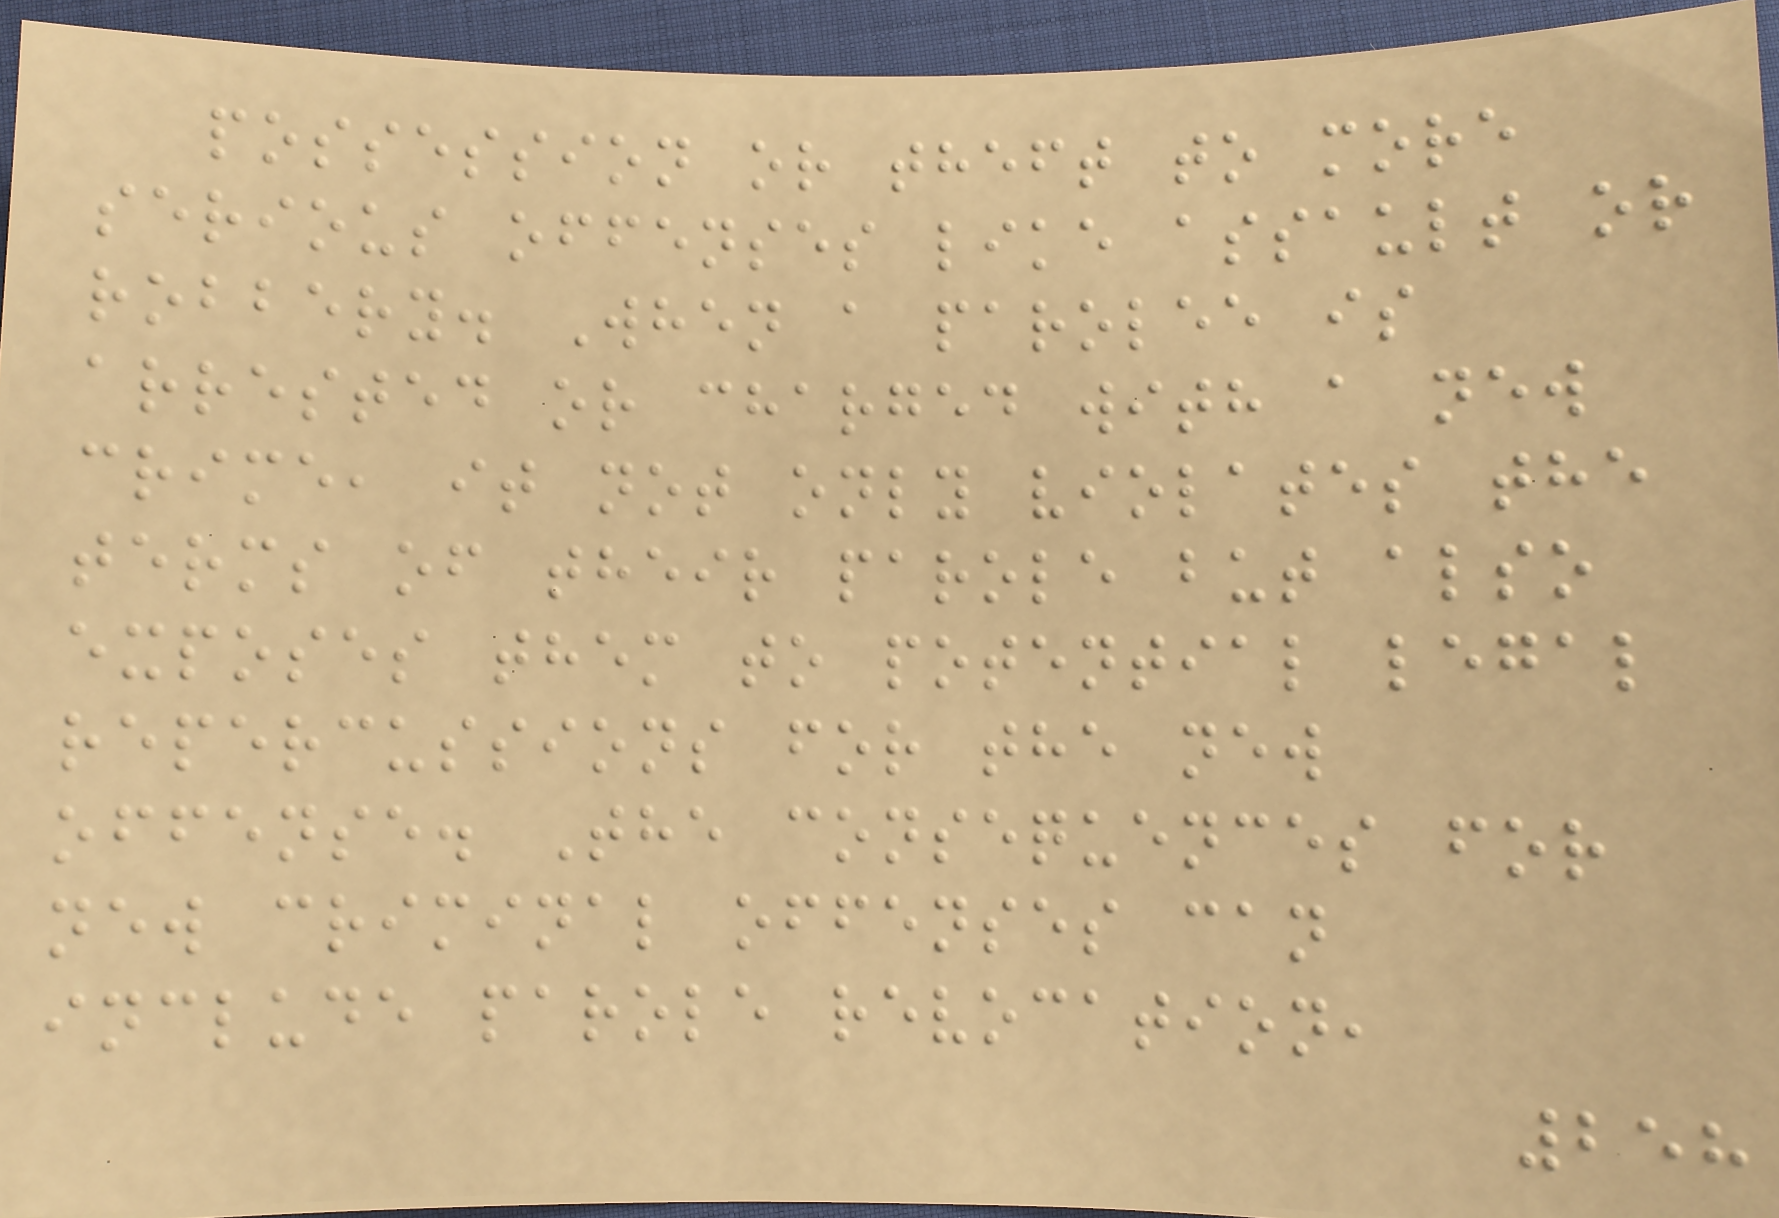possession or theft to more
serious offenses like assault or
robbery. When a parolee is
arrested or charged with a new
crime, it not only violates the
terms of their parole but also
exposes them to potential legal
repercussions for the new
offense. The consequences for
new criminal offenses can
include parole revocation,
258
